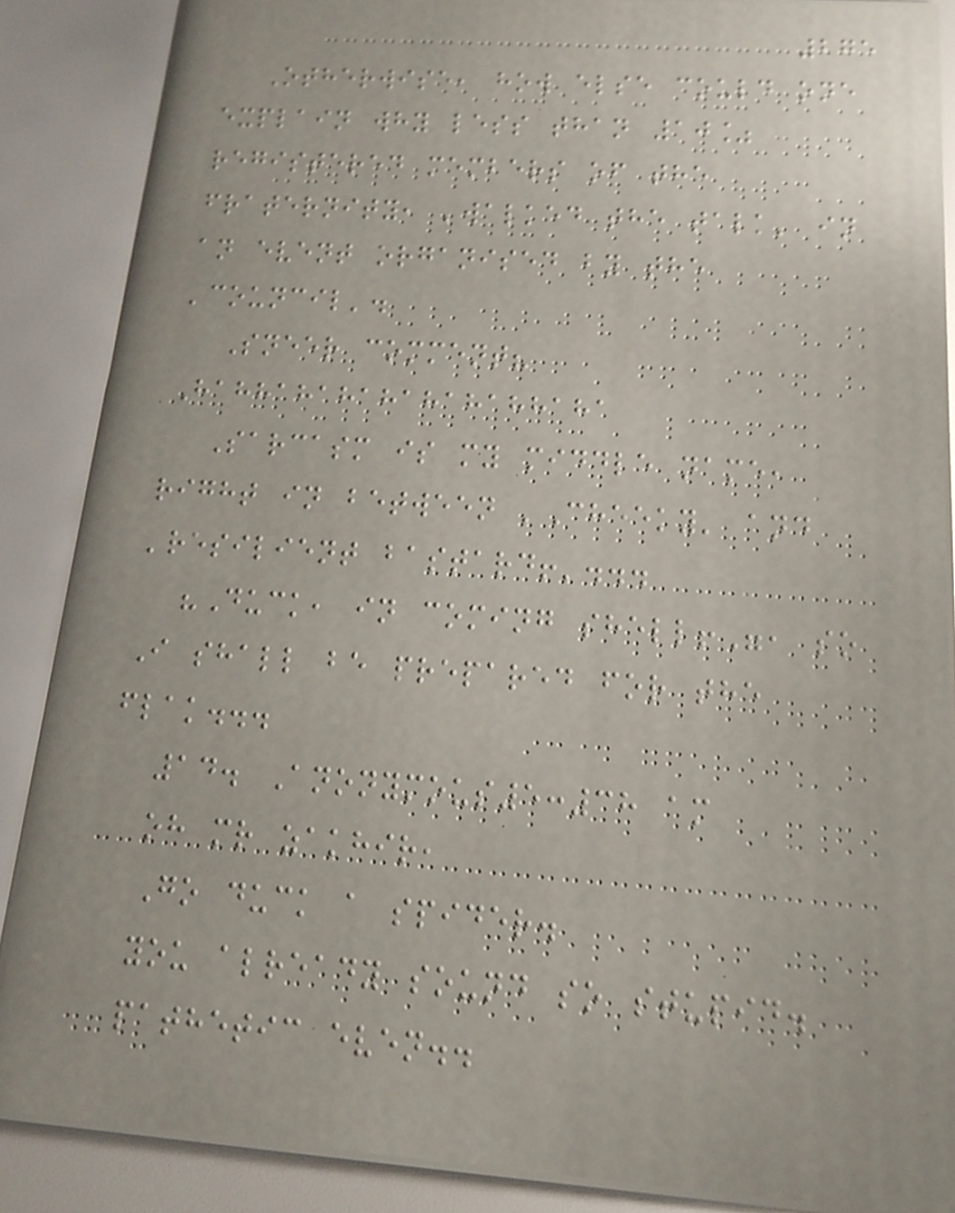275
Otherwise, how else could one
explain why less than 10%
registered members of the
fraternity, 'walked the talk' in
an event organised by the
'council'.
Sneer comment?
Hahhahahahahahahhaha
Sarcasm is my middle name,
right in between 'Cheeky' and
'resilient bastard!'...
"Duck, in coming shell!", so
I shall be prepared for the
flak...
14. Anonymous5:38 am
oh mr zakhir,
Go duck a spider.
you already sound so stupid.
pathetic even..
